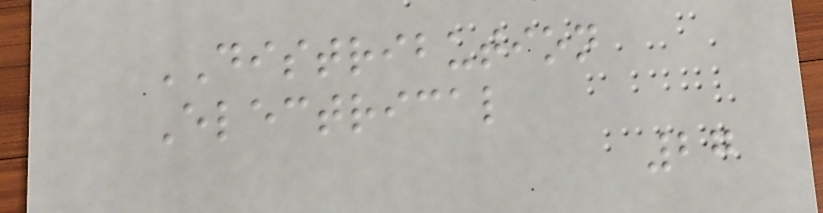DISTRIBUTION
Electrical
27
